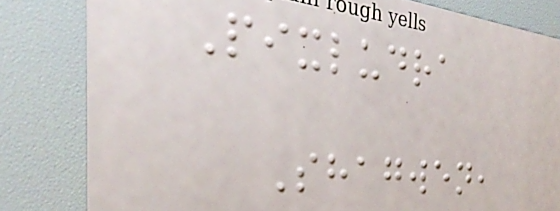Pixludra
Shagwen,
